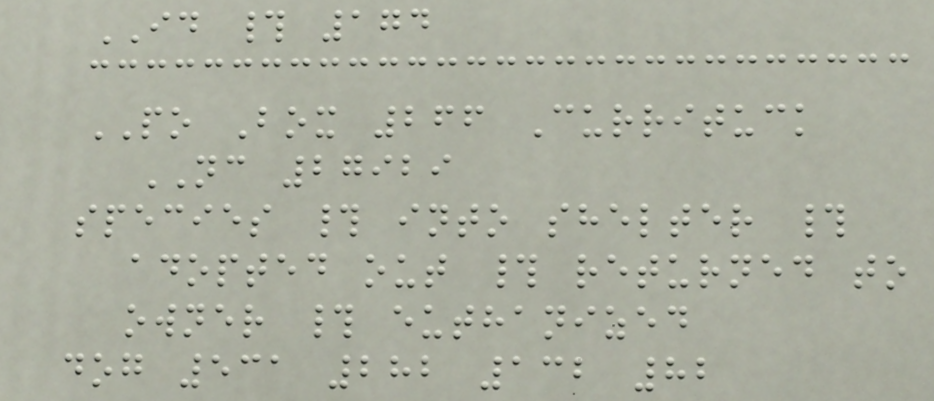ID # 174
PO Box 266 Currituck
NC 27929
species # into shelter #
adopted out # returned to
owner # euthanized
dog 531 282 132 82
